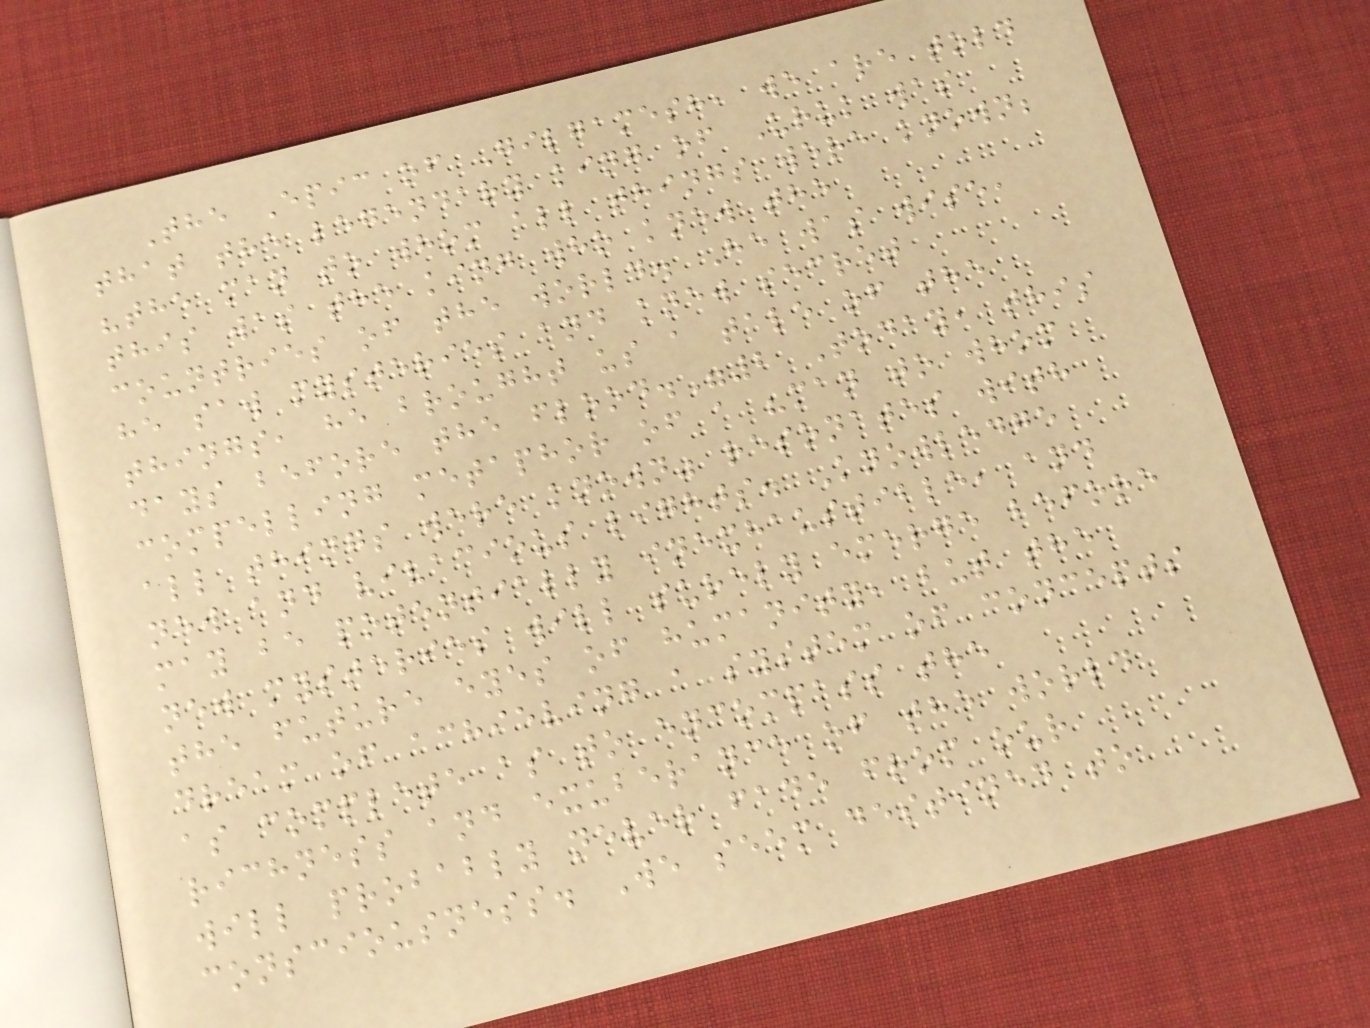The Epic of Gilgamesh, we are told
that the legendary king of Uruk was
"the man to whom all things were known;
this was the king who knew the
countries of the world. He was wise,
he saw mysteries and knew secret
things, he brought us a tale of the
days before the flood."2 Today, this
compelling metaphor of a "man to whom
all things were known" resonates with
new and vivacious lights. Knowledge
may be potentially inexhaustible, and
new mysteries will surely emerge before
the future eyes of humanity, but the
dream of achieving a system of concepts
as complete as to encompass the
richness and exuberance of the world
will probably never fade from our
consciousness. We seem destined to
